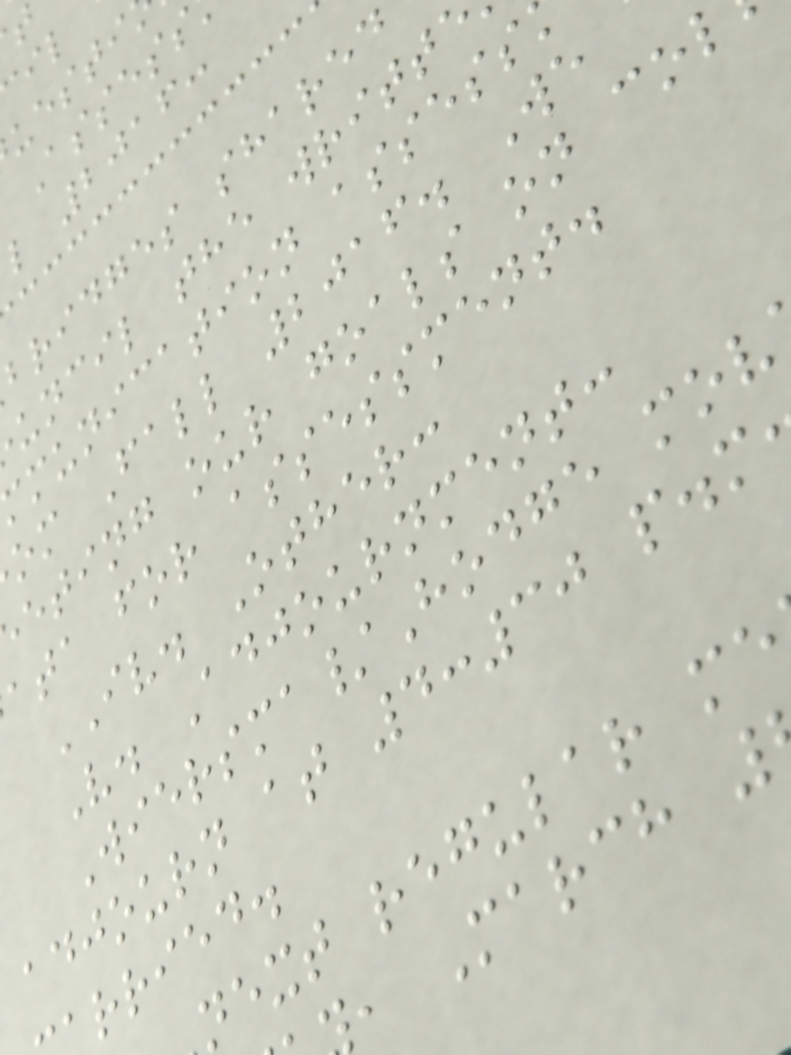Assess
l 2016:
bridges shared
uncil the writt
munication assess
om Fall 2016. We
eting our goals on co
ata for assessment.
IV. Other:
V. Adjournment:
Wiersma/Hodge mov
adjourn at 4:30 p.m
rried.
next regular
, March
